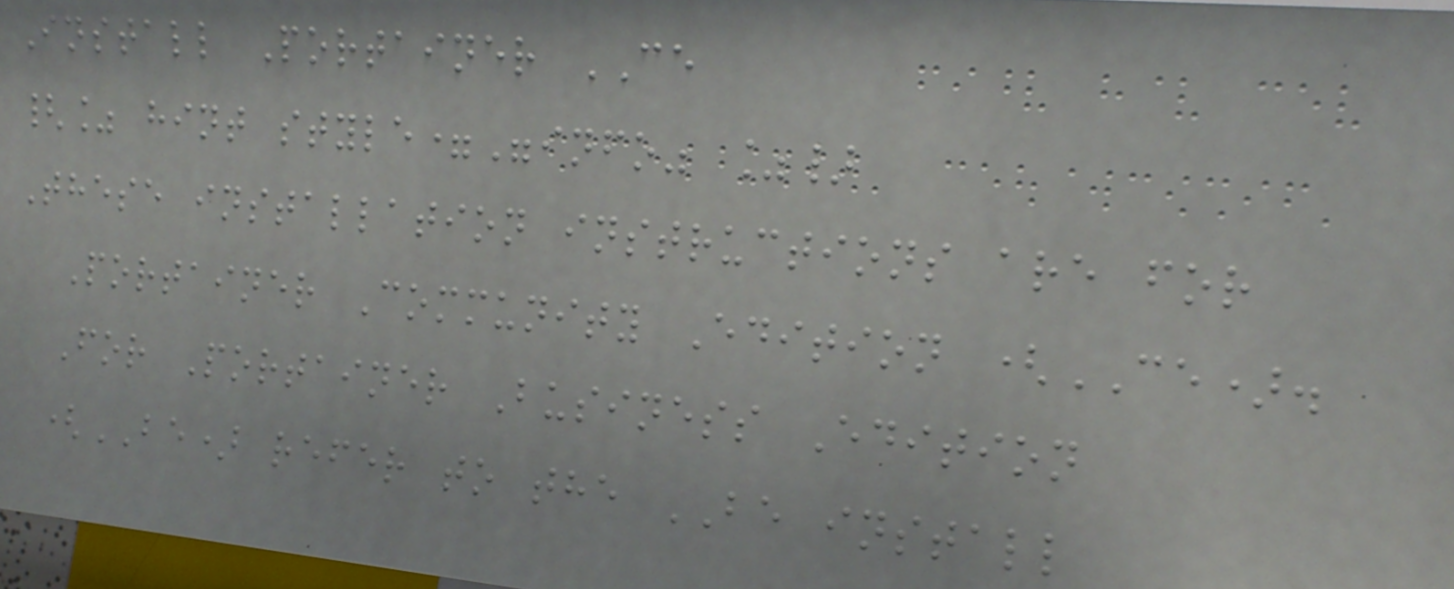Install Portainer CE
{% hint style="info" %}
These installation instructions are for
Portainer Community Edition (CE).
For Portainer Business Edition
(BE) refer to the BE install
